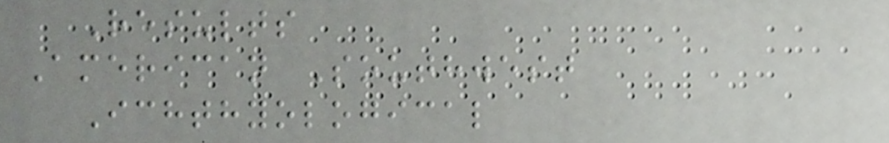Results
American Southwest
Ichthyological
